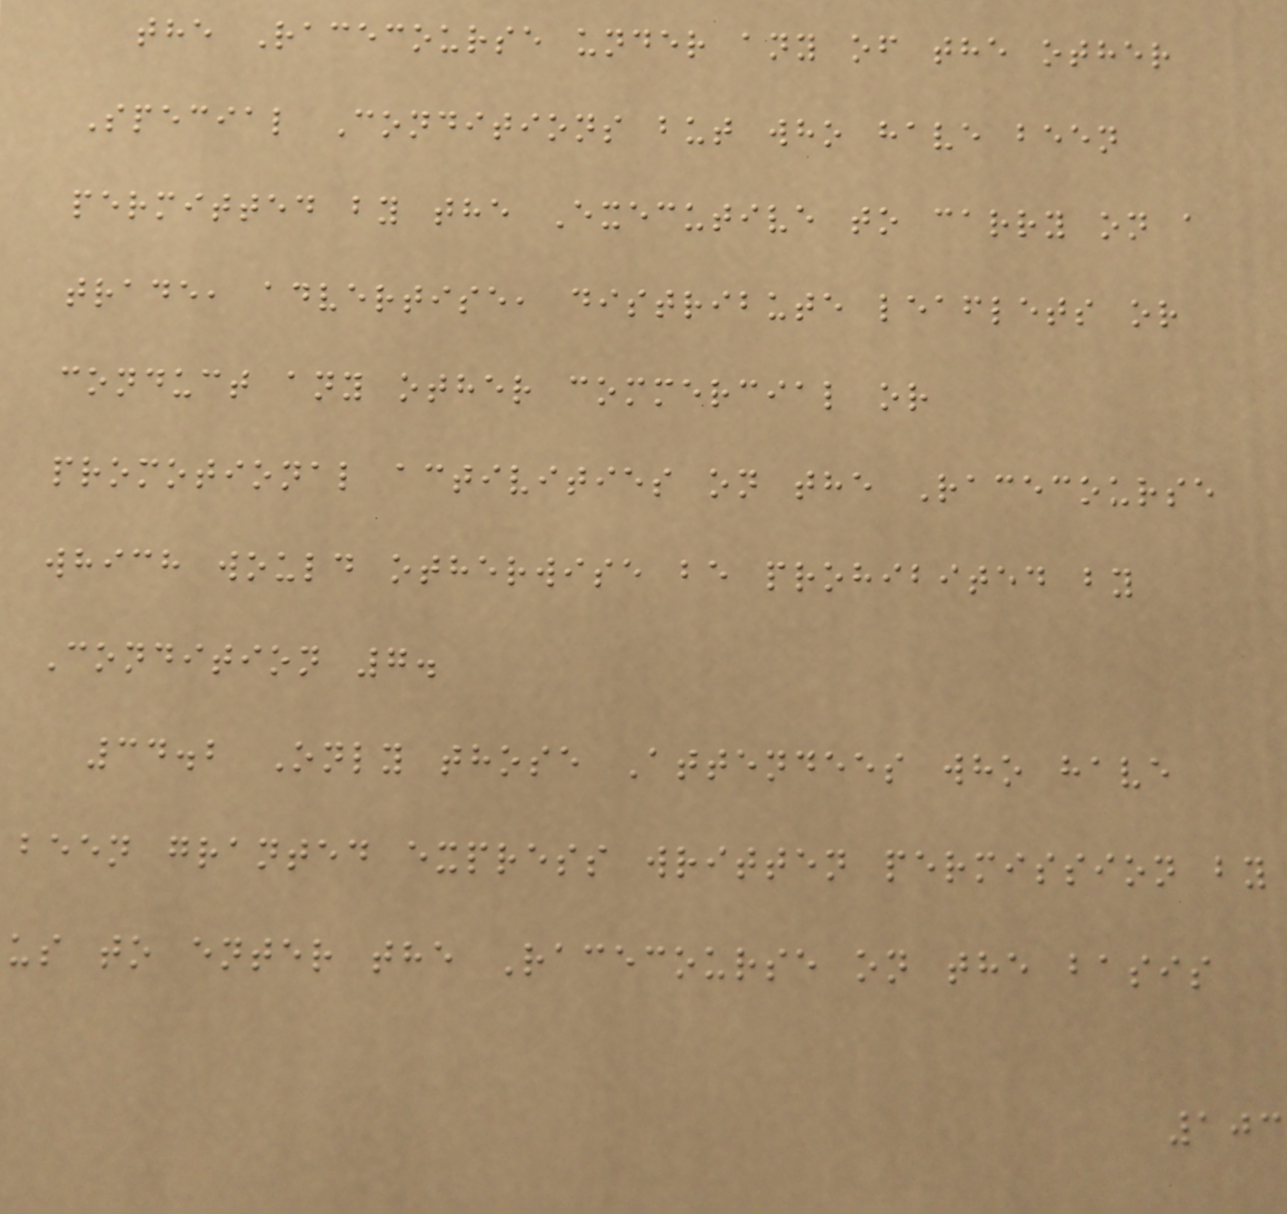the Racecourse under any of the other
Special Conditions but who have been
permitted by the Executive to carry on a
trade, advertise, distribute leaflets or
conduct any other commercial or
promotional activities on the Racecourse
which would otherwise be prohibited by
Condition 7.
34.2 Only those Attendees who have
been granted express written permission by
us to enter the Racecourse on the basis
103
